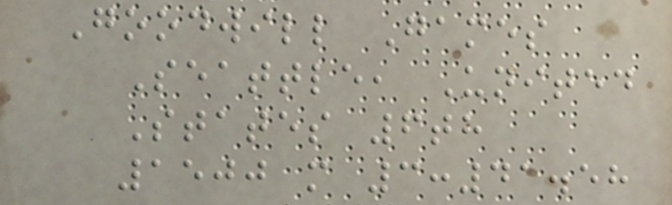Goodwill Games
Seattle, United
States 6th
1500 m 3:41.58
